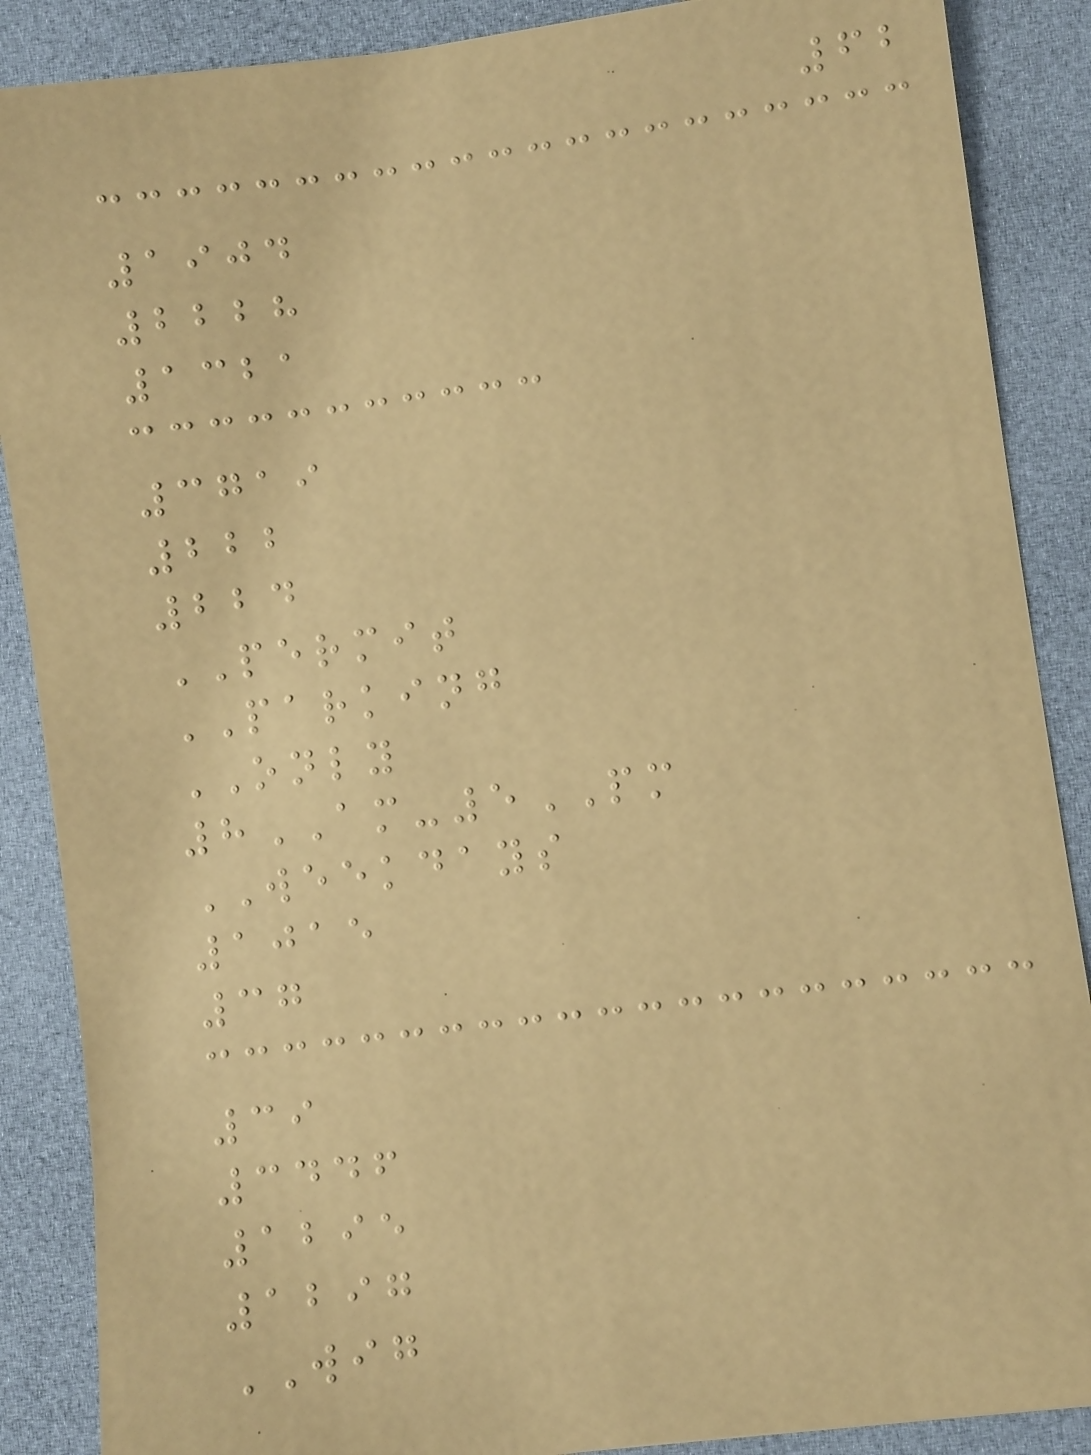62
1904
2228
1321
3719
222
224
PERMIT
PARKING
ONLY
8AM-5PM
WEEKDAYS
1015
37
39
3446
1295
1297
WIG
